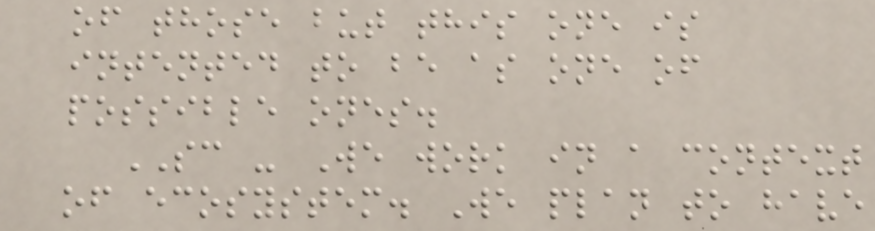of those but this one is
intented to be as one of
possible ones.
SC - We work in a context
of ecosystem. We plan to have
